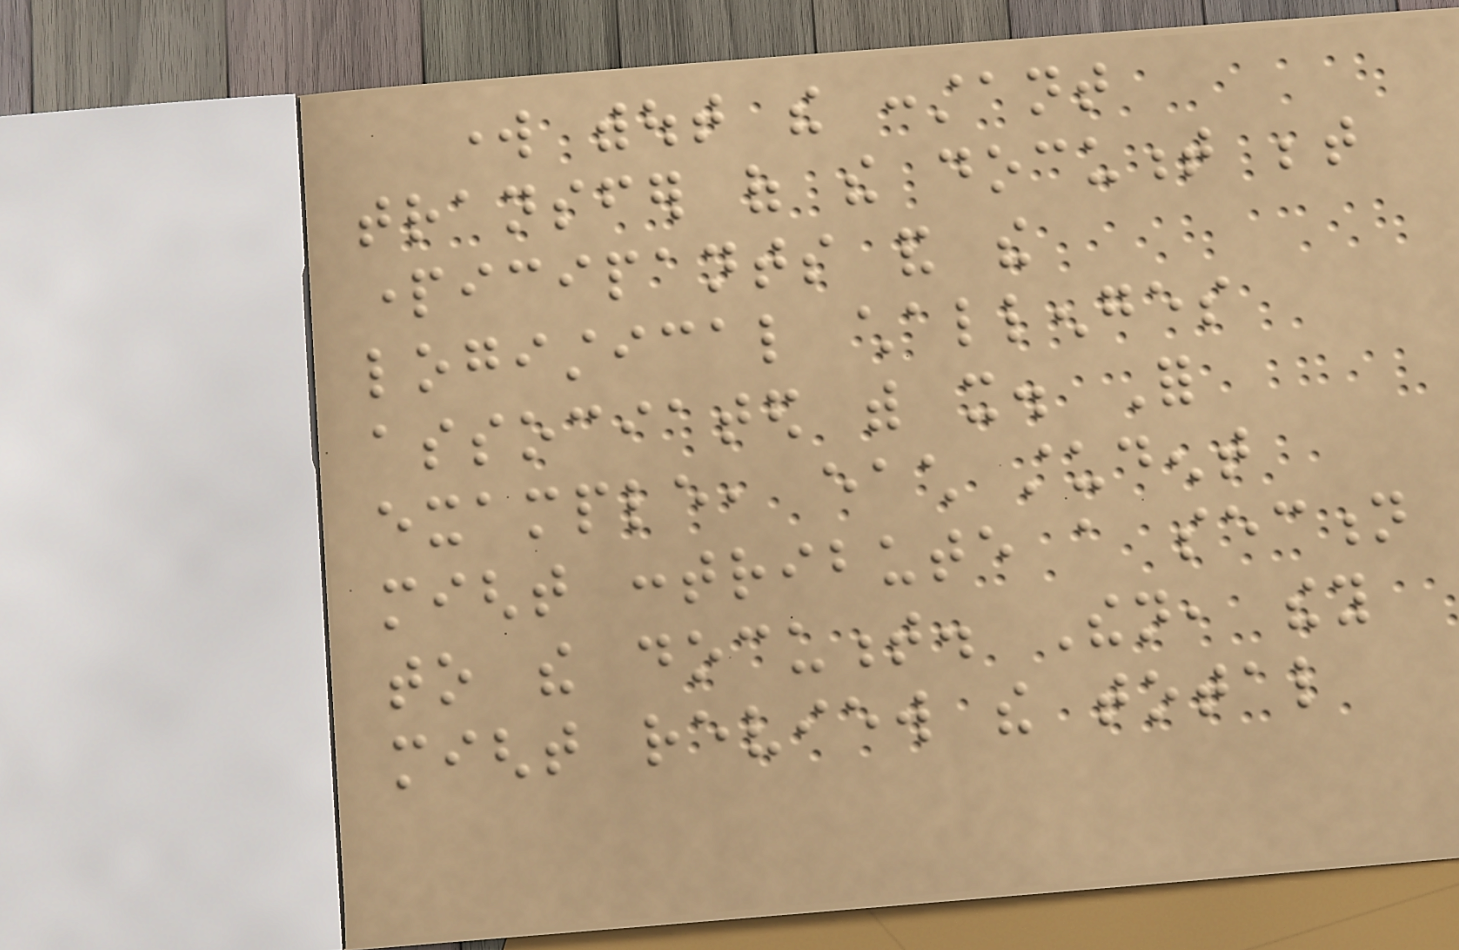work without the constant
transfer of the document between
participants and the
logistical challenges
associated with it. For
example, each student
might contribute a section
to the document. Then, they
might review the total
